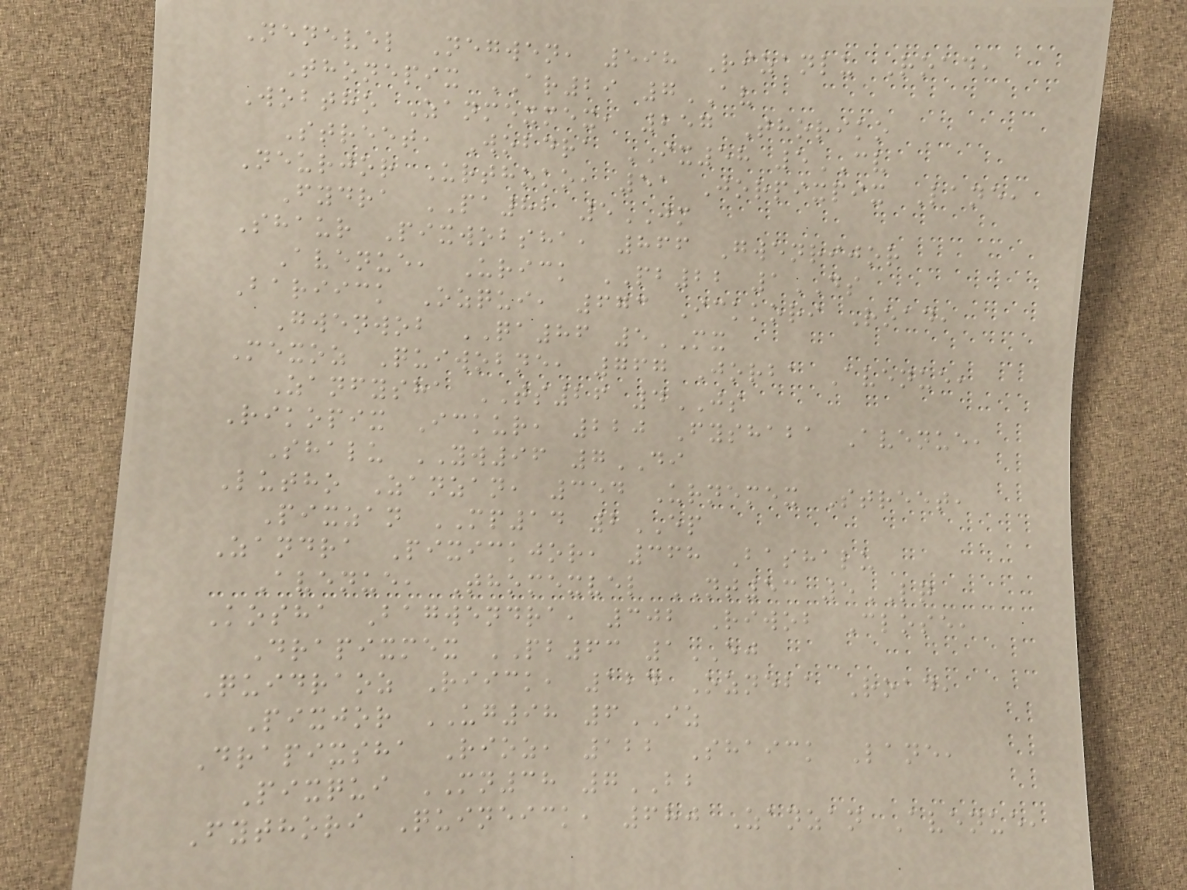Nenevel Negwen, 598 Rizanlu Road,
Thonepix AR29 7AV
Wobtho Zanmexmex, 257 Thoriko
Street, Wobdra IX58 5CV
Neurjor Urthoko, 51 Jorpixpix Lane,
Fydra PA82 5JM
Shaur Pixwobsha, 866 Gwenrijor
Avenue, Urick PB22 1DS
Bariick Ozqui, 673 Ickkori Road,
Gwenwob QA86 5MX
Mexoz Quiwobne, 767 Jorba Avenue,
Zanfysha TS26 4JS
Rikopix Ickur, 220 Fyshaba Avenue,
Shalu YW96 7DI
Lutho Zanzan, 354 Urnemex Street,
Pixzan MP14 2EP
Zandra Pixickjor, 368 Bashalu
Avenue, Thomexvel NT53 5LQ
Kosha Bagwendra, 302 Riwob Close,
Drapixmex PB63 1EJ
Quidraoz Riick, 124 Ozneba Road,
Pixjor UG98 6IZ
Drapixsha Rioz, 122 Shaick Lane,
Pixqui MN38 7BB
Fythori Quineick, 680 Zanzan Avenue,
